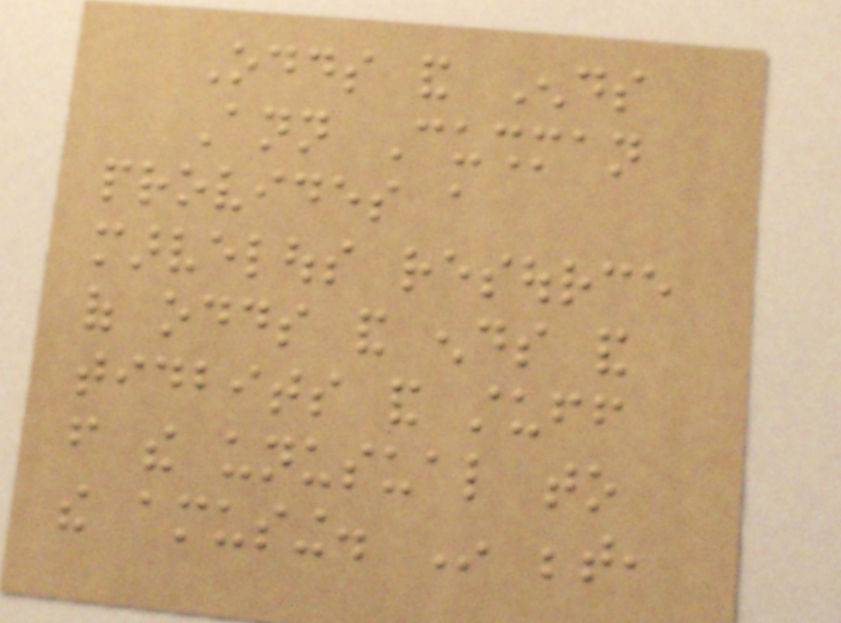Odds and Ends
Ann Cushman
provides a
marvelous resource
of odds and ends and
tidbits and stuff
from the unusual to
the amusing. In between,
